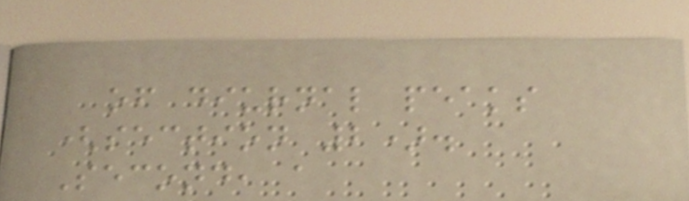of diurnal peaks
(section 2).
Second, a
